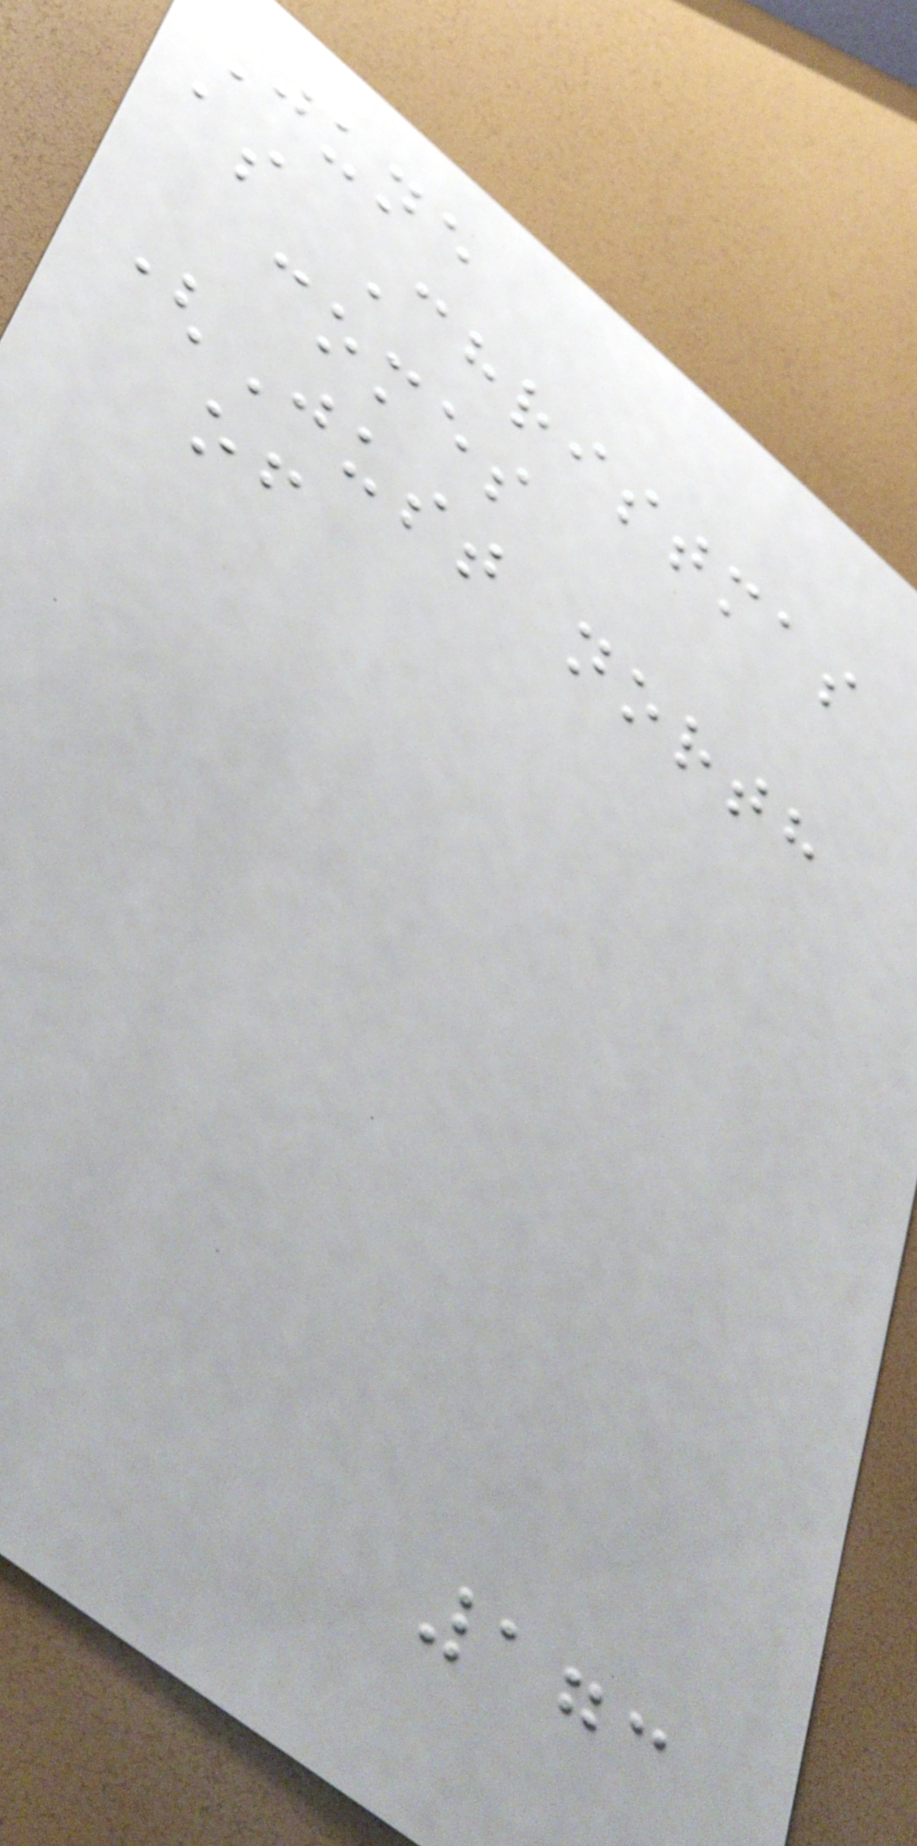June
as Christmas
comes
(Just north
of
173
